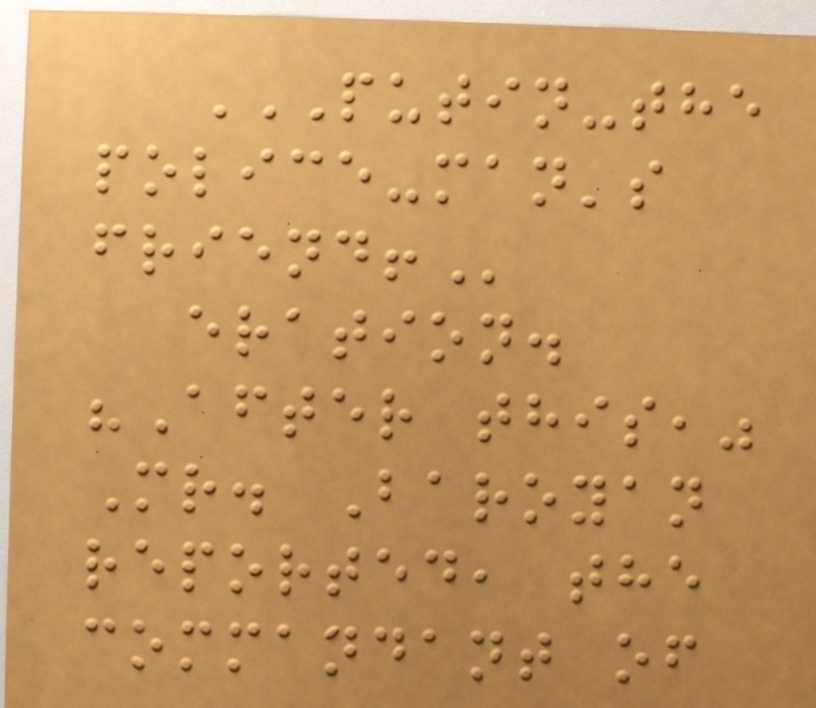PUTIN-THE
POLICE-MAN'S
FRIEND!
eration.
"After this,"
Mr. Baroyan
reported, the
commandant of
